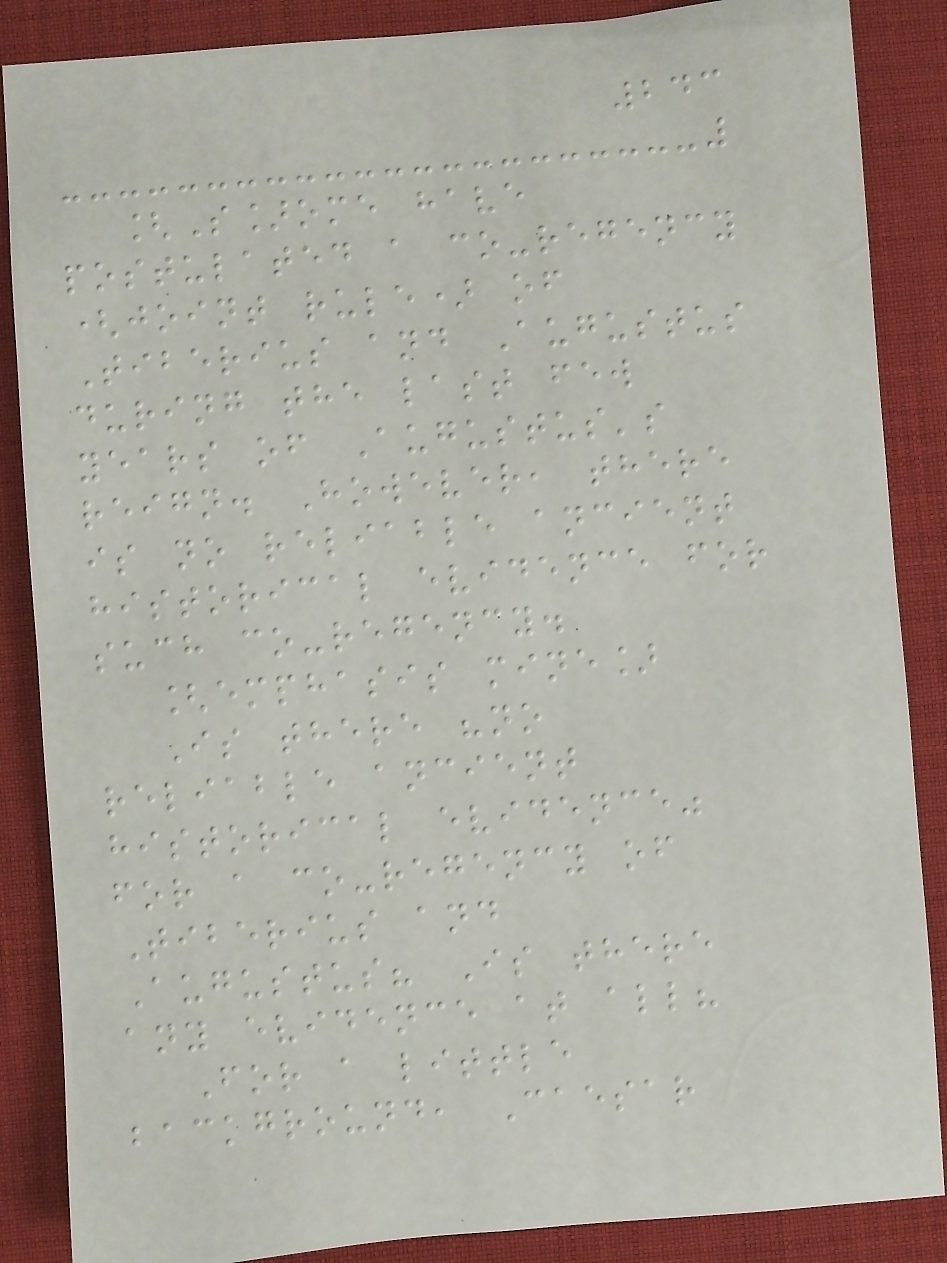243
[S]ome have
postulated a co-regency
(joint rule) of
Tiberius and Augustus
during the last few
years of Augustus's
reign. However, there
is no reliable ancient
historical evidence for
such co-regency.
[emphasis mine]
Is there "no
reliable ancient
historical evidence"
for a co-regency of
Tiberius and
Augustus? Is there
any evidence at all?
For a little
background, Caesar
